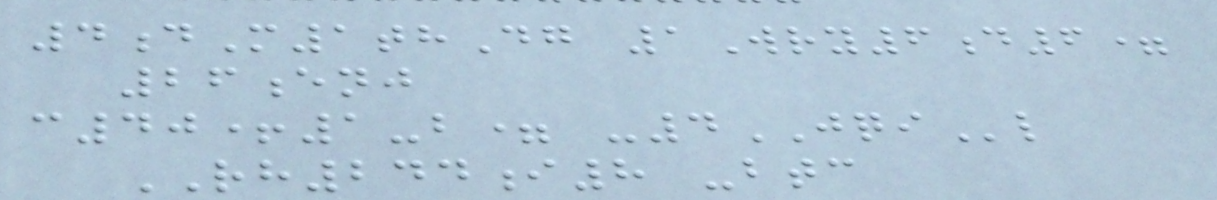4dM1thDg 1Wry6d6=
26enj
c40+1-b= -4JQIl
RH244i8 -btc
